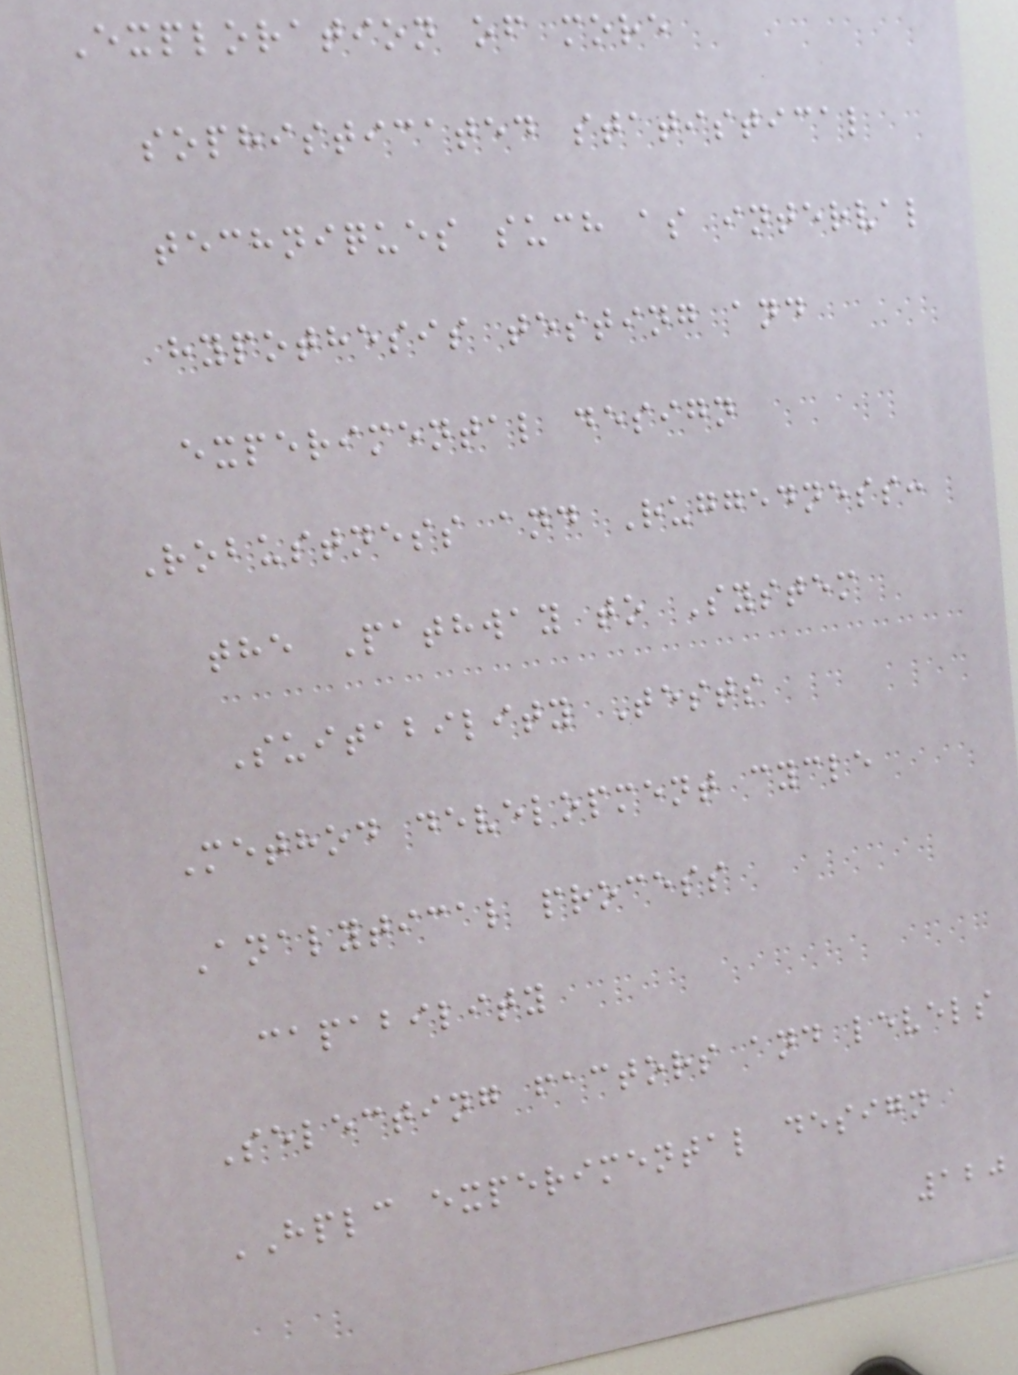Exploration of more
sophisticated statistical
techniques such as interval
hypothesis testing and
experimental design
Robustness and Ruggedness:
the Pathway to System
Suitability Tests
Method development cycle
Analytical process
capability
Selecting factors and levels
HPLC experimental design
120
